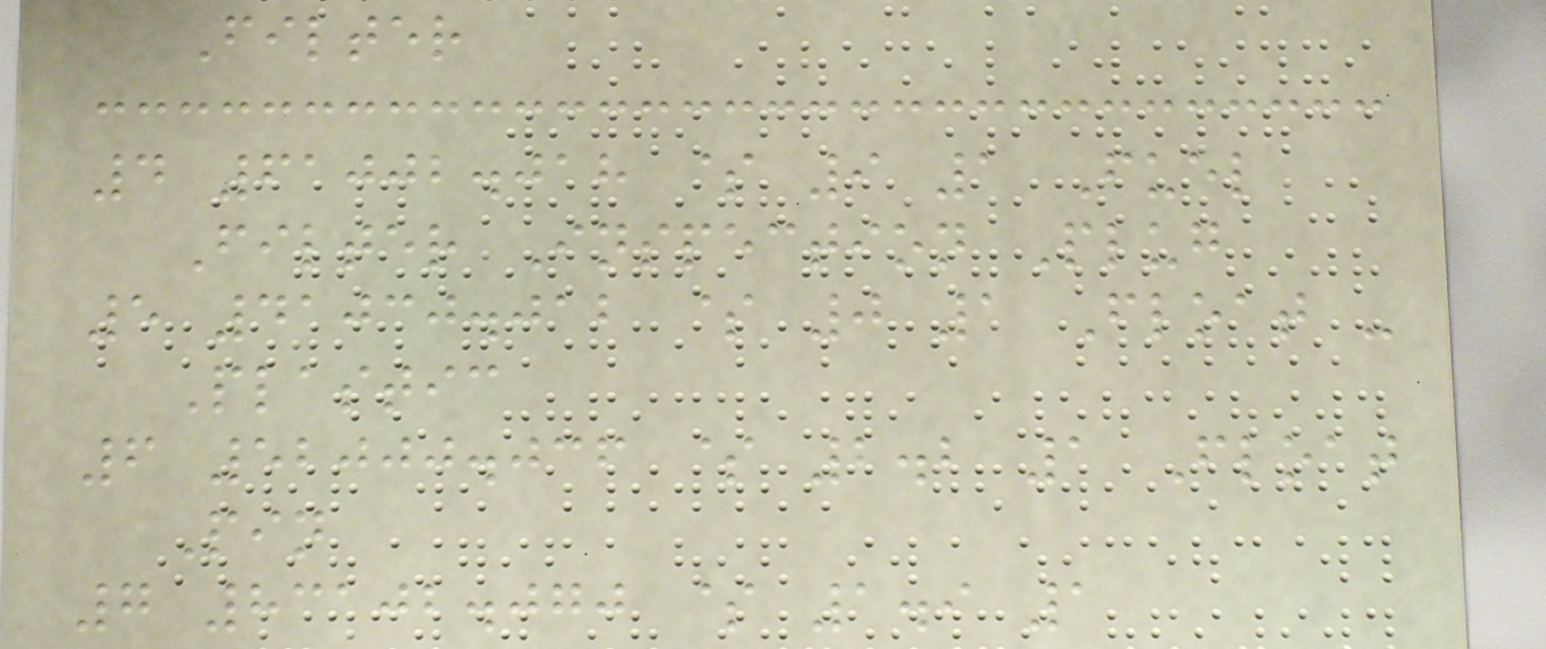Filter
4 61002.018 $ 9 1 Fuel
Filter Inspection Plug
5 41030.012 $ 0 1 Float -
Plastic
6 52000.036 $ 2.2 1 Float
Pin
7 83102.070 $ 1.9 1
